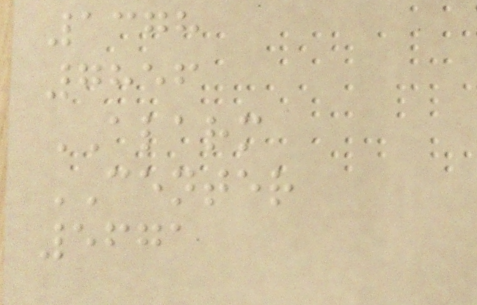1378
7856
ALARM
CENTER
5671
